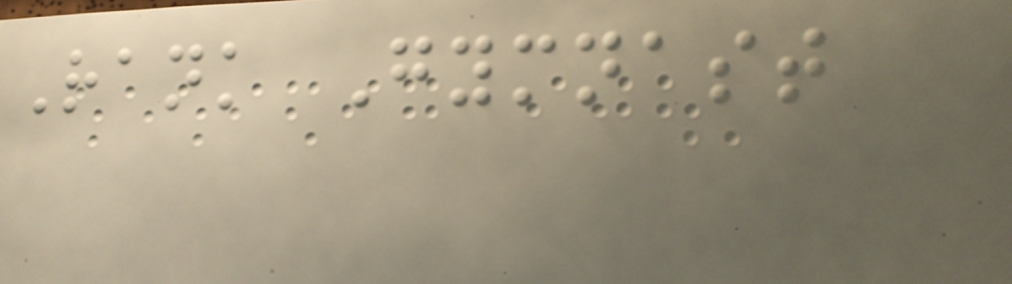Rank Gymnast
